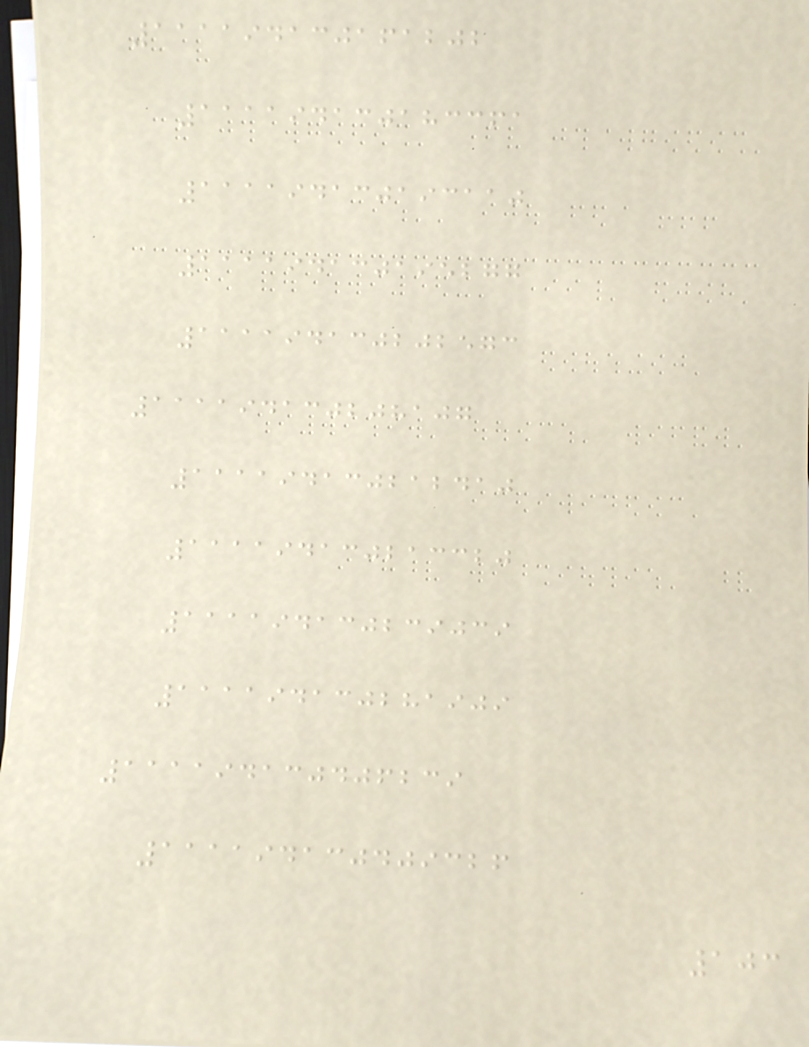111194130161202
111194130183361
111194130193110
111194130195277
111194130202573
111194130208107
111194130212410
111194130213320
111194130239039
111194130281909
111194130406239
111194130409326
103
